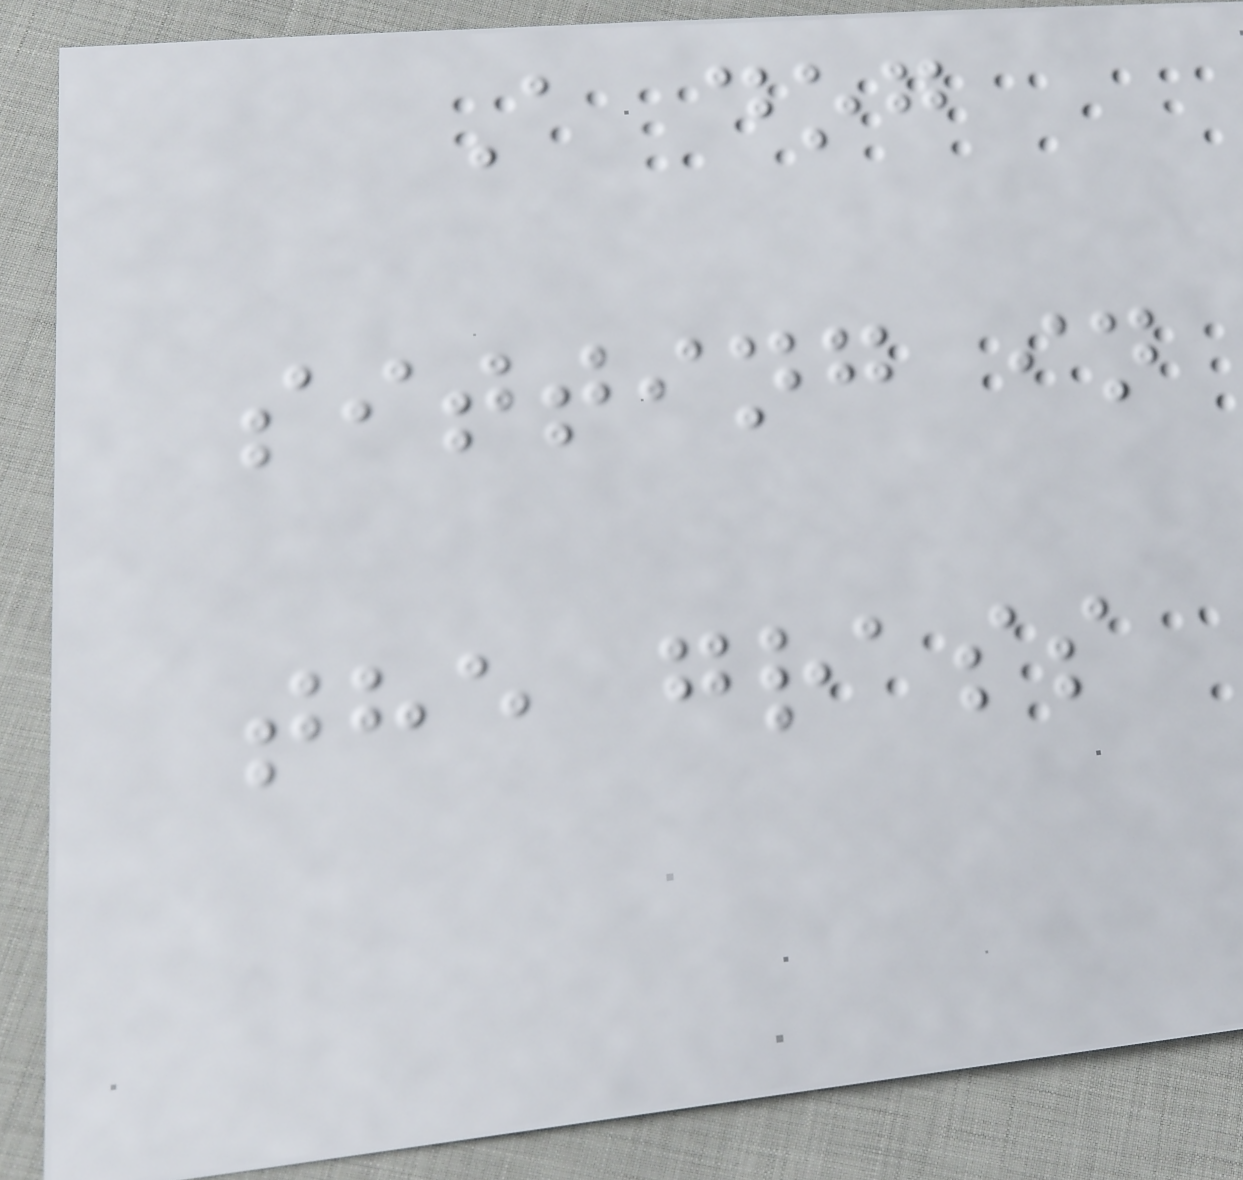A dog
sitting in
the grass
